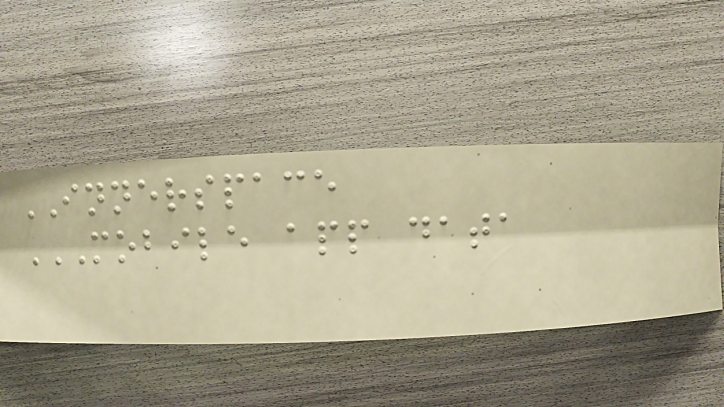INNERSPACE
MOBILE APP DATA
